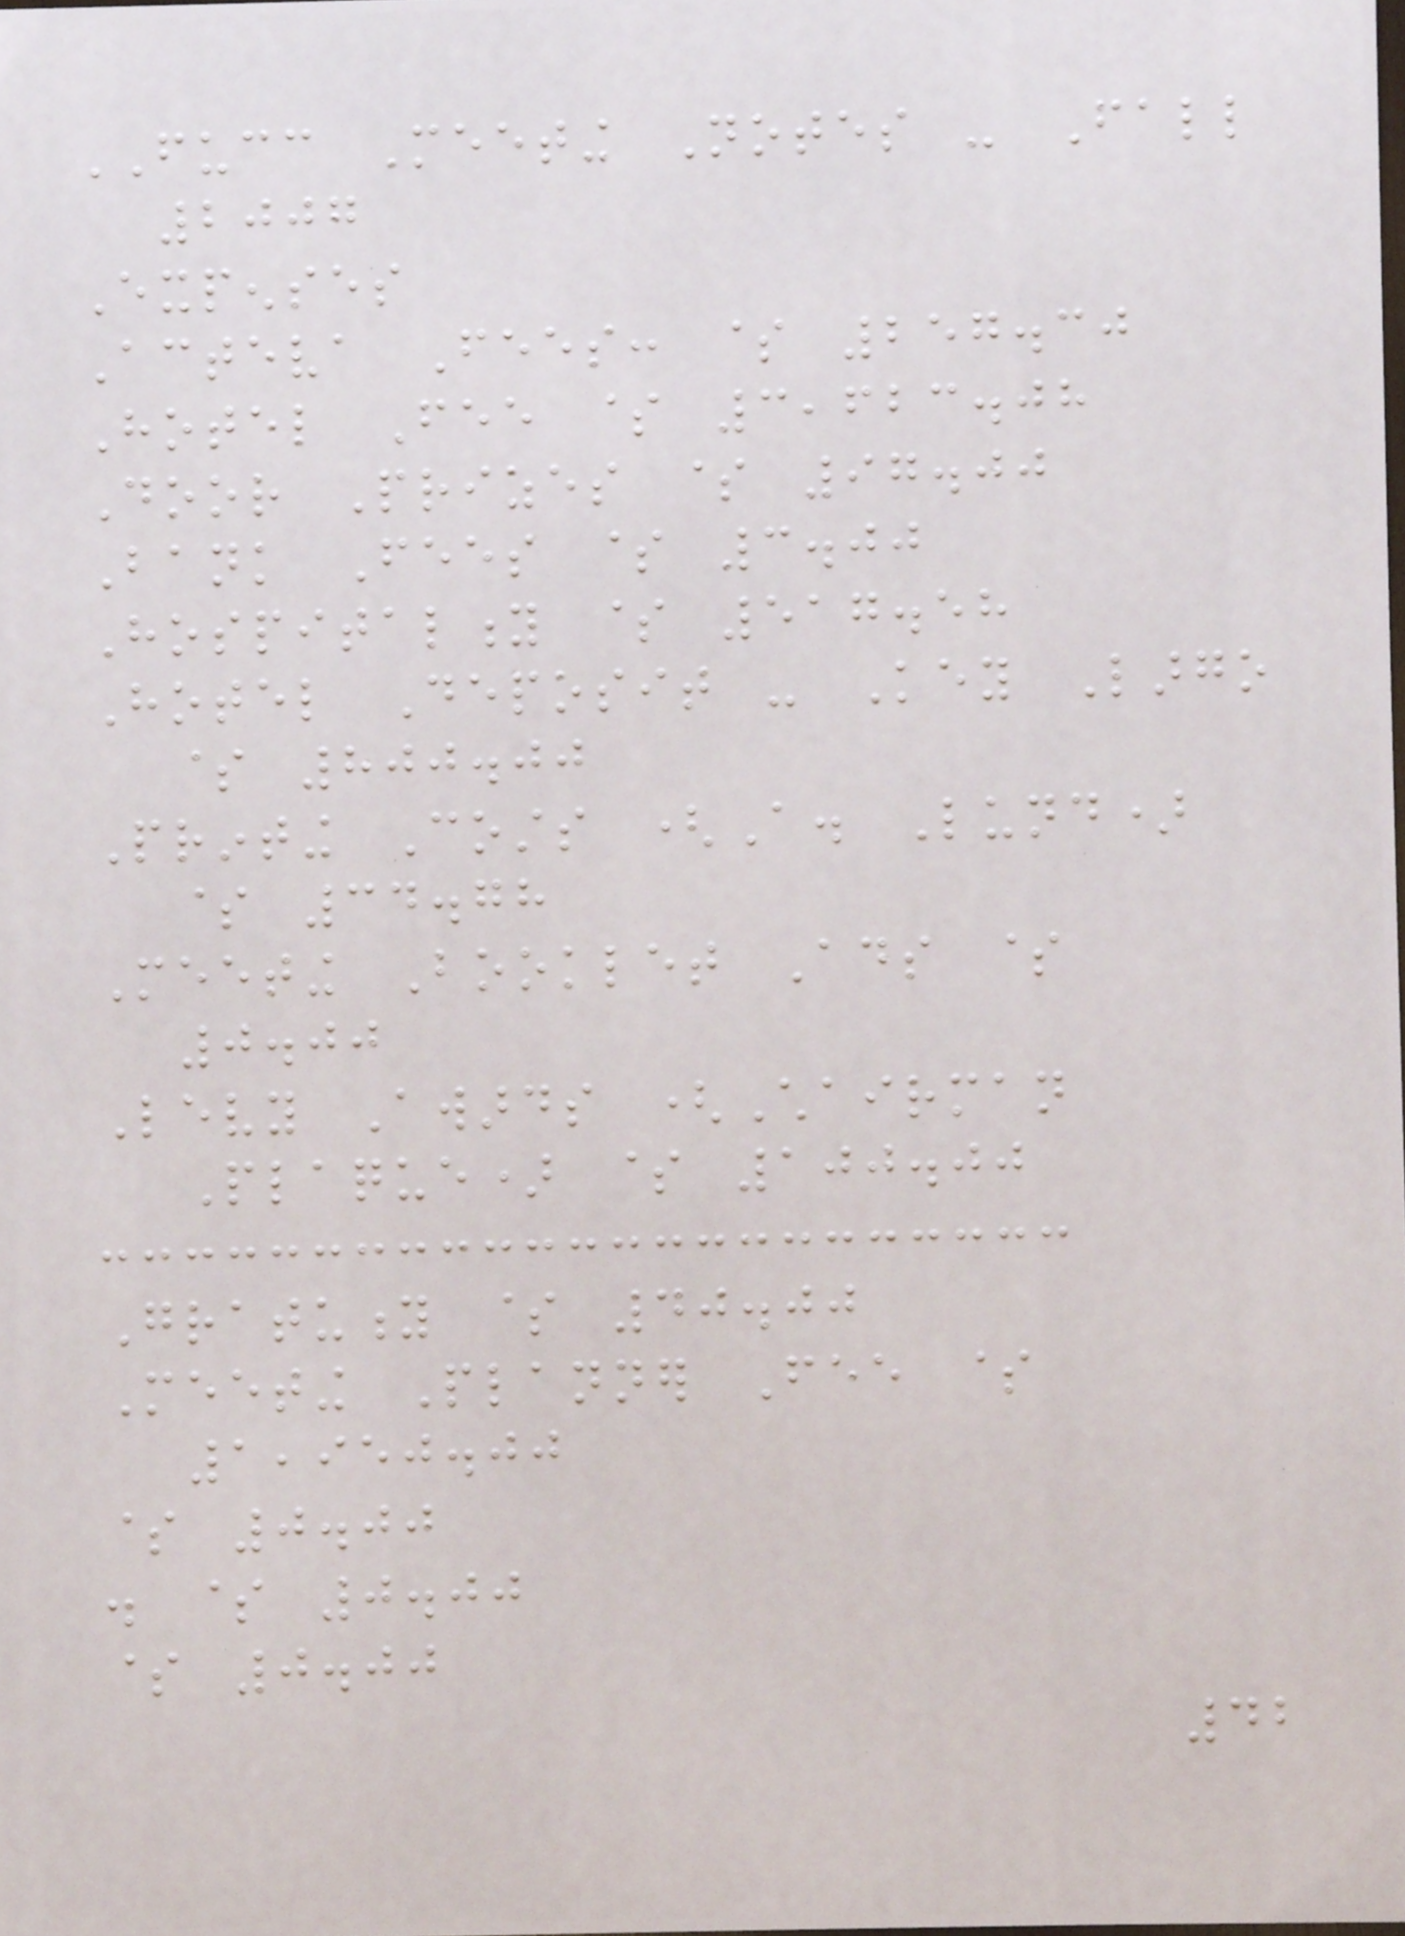FUCC Meeting Notes - Fall
2007
Expenses
Acteva Fees: $ 257.30
Hotel Fee $ 3,623.08
Door Prizes $ 97.00
Bank Fees $ 3.00
Hospitality $ 517.58
Hotel Deposit - Key Largo
$ 800.00
Printing Costs (A. Lund)
$ 34.78
Meeting Booklet Ads $
0.00
Levy Awards (Chairman
Plaque) $ 100.00
Gratuity $ 40.00
Meeting Planner Fee $
1,950.00
$ 0.00
. $ 0.00
$ 0.00
42
